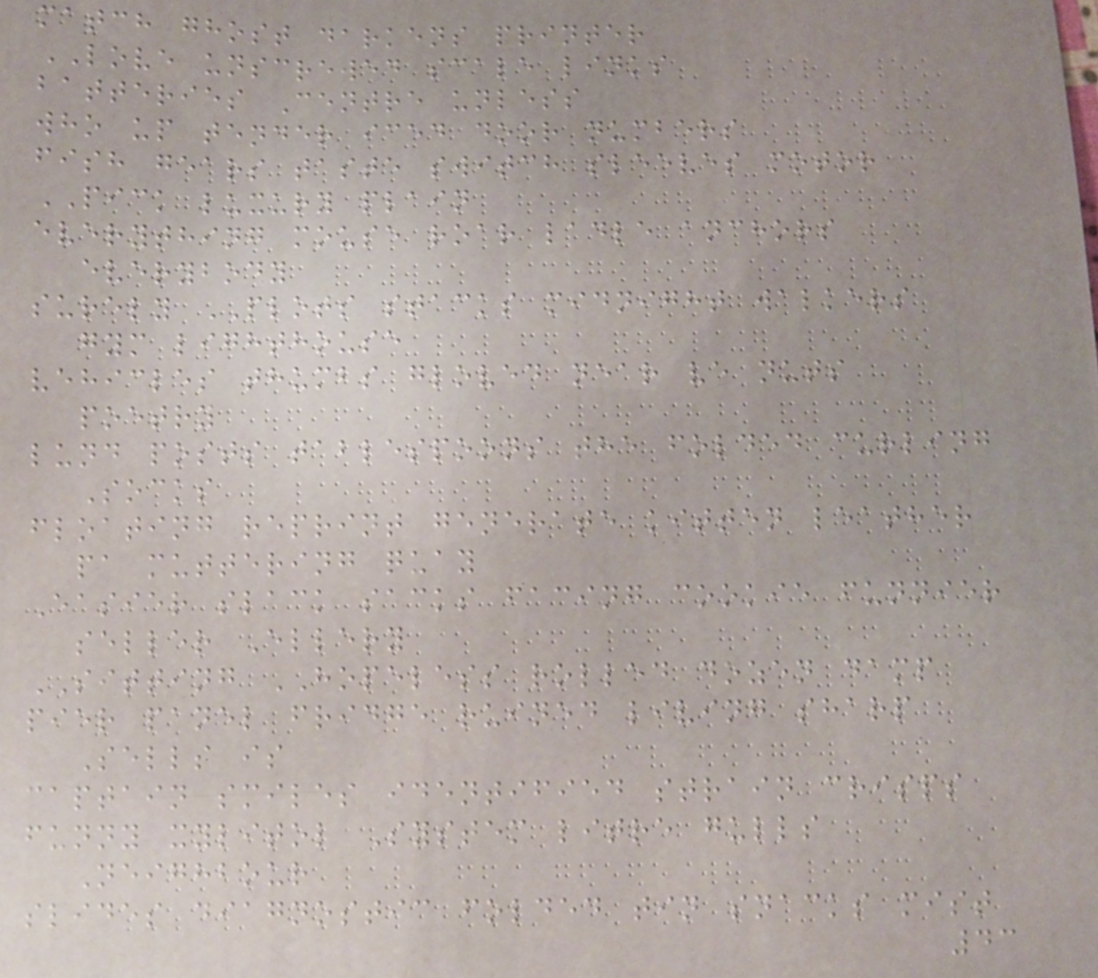match ghost darkens printer
LOVE unscrewed scale links
batteries Centre unless
who up tender iced door numbers
fish gears taste switch sleeves motor
PICK luxury plain
everything mouse roar ladle anchors
everybody
surely PLOTS stacks midnight walkers
gym lighthouse
vehicles thumbs gloved near ve nuts
poetry
lund posts tablespoons the folded curling
Socks
floating reprint generate kitten leather
pa muttering quay
Easier slack sacks facing cookie funnier
seller Ellery
SITTING HOPELESS rolled dozen damp
pier panel fridge ruined living sharp
Sells is
captain smiles identified strain crisps
funny xylitol System litre gulls
Neighbour
slides diagnostic folded tin snacks mist
43
